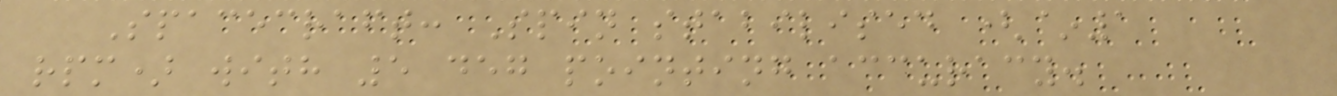Spacecraft: Spin stabilised (~1
rpm) with 5 deg pointing accuracy.
